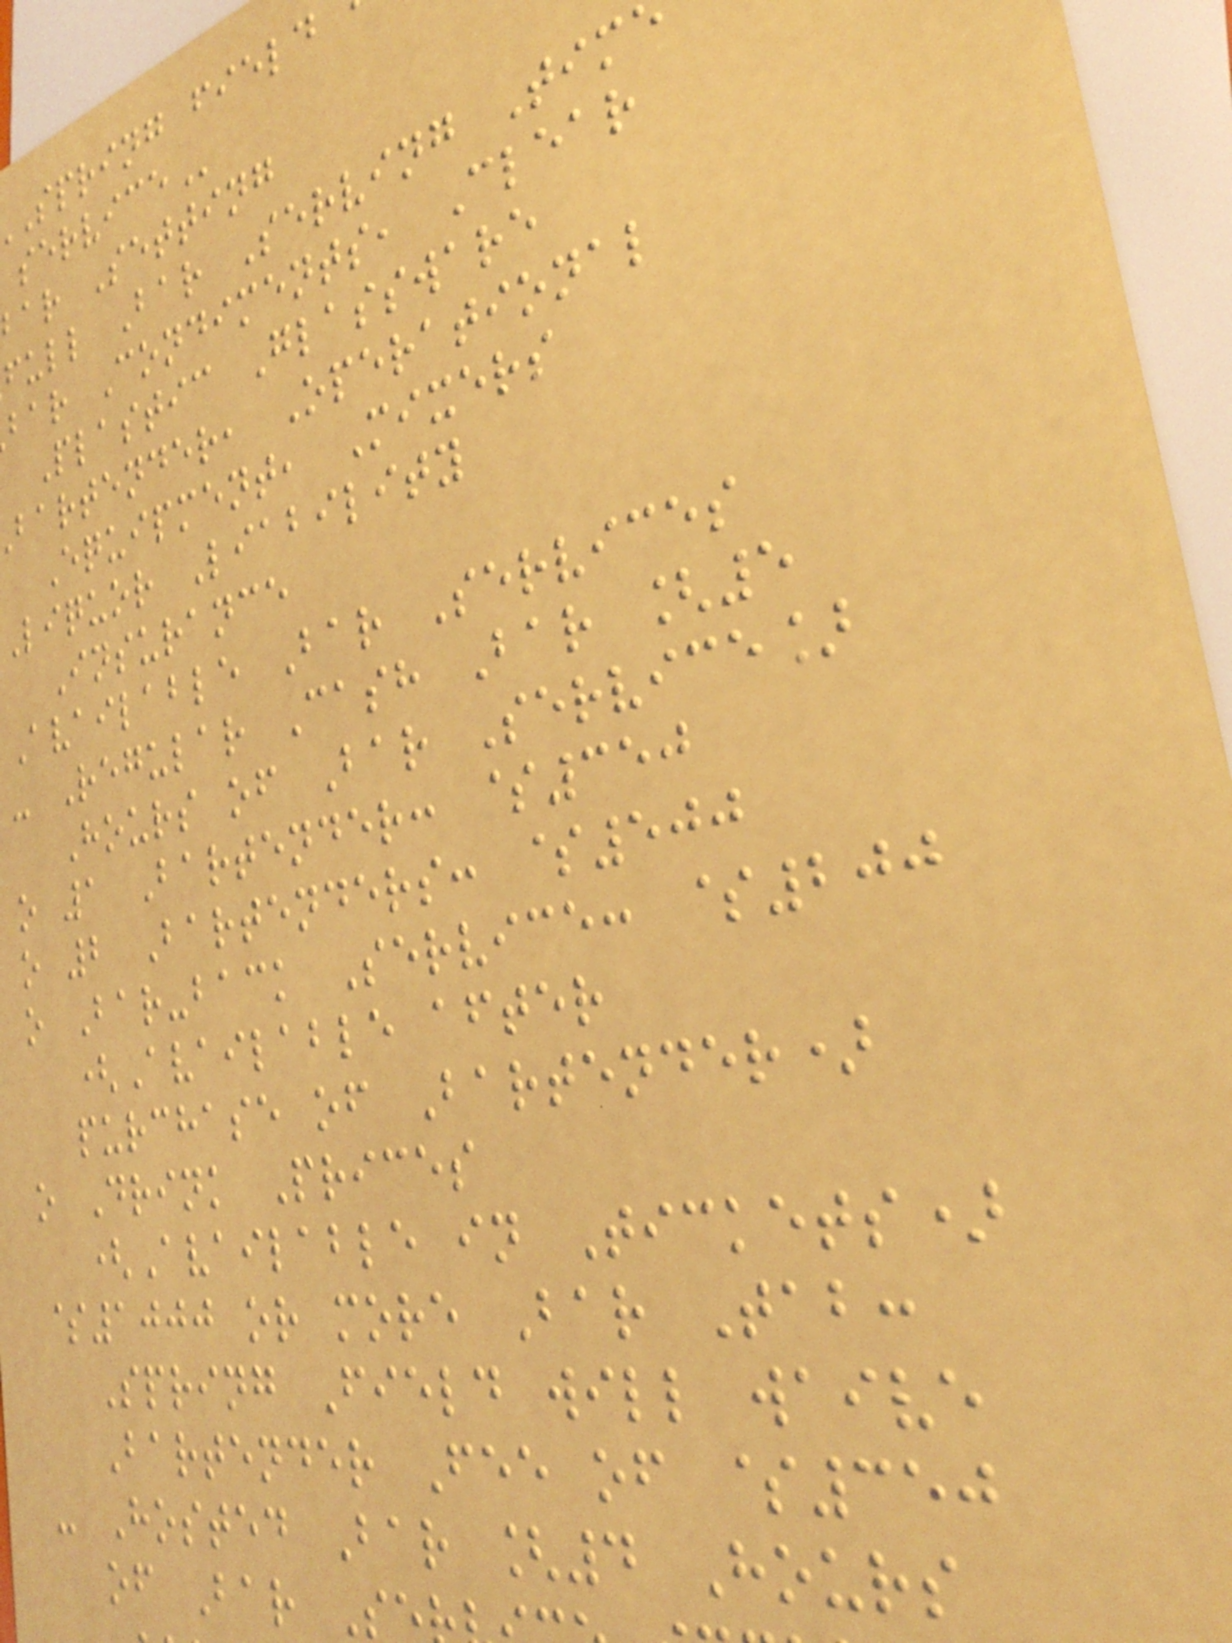spring field
bar Setting
full Bar Serving Tim
bar Condiments, Clear
Plastic Glassware
bartender, Operational
Equipment, Mixers
Liquor Liability
Insurance
Available Bar Services
- Regular Cash Bar [5
Hours of Bar Service]
o 1 Bartender: $350
o 2 Bartenders: $500
o Bar-back Service: $200
(Available after
purchase of Bartender)
o Drink Prices
(Available in Tickets)
$1000 or more Bar Tab:
Spring Field will waive
Bartender Fee of $350
- Hosted Bar [4 Hours
of Bar S
